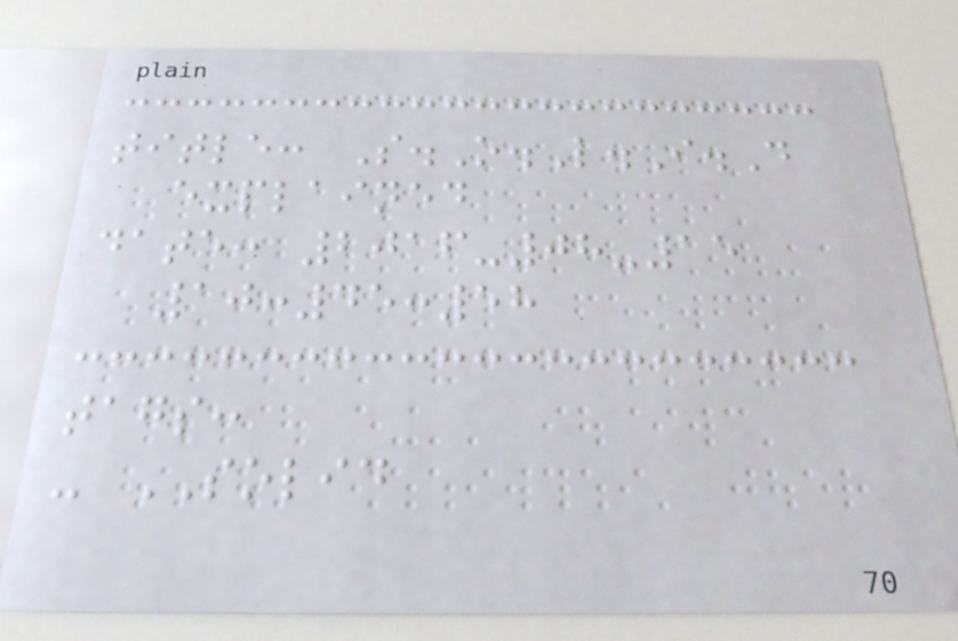title: S.O.L.I.D
explained
date: 2016-08-15
10:45:58
tags:
- SOLID
